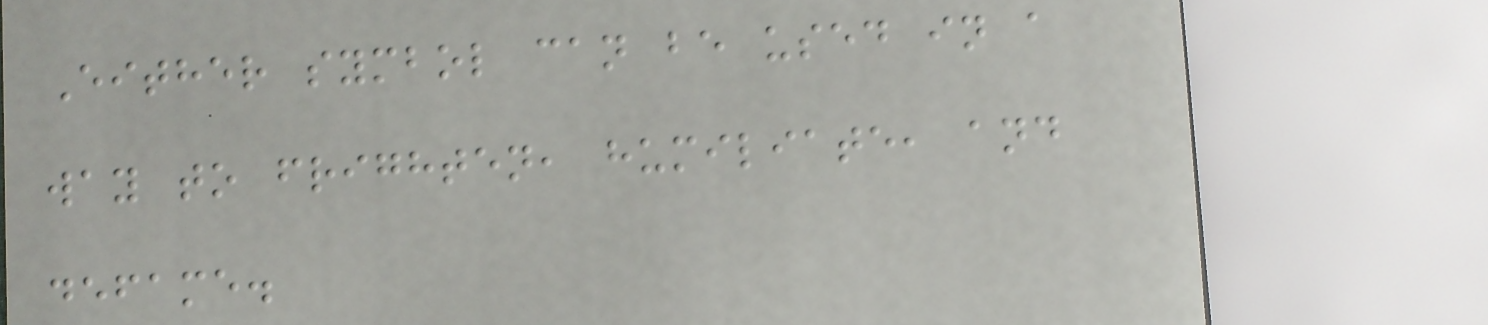Either symbol can be used in a
way to frighten, humiliate, and
defame.
